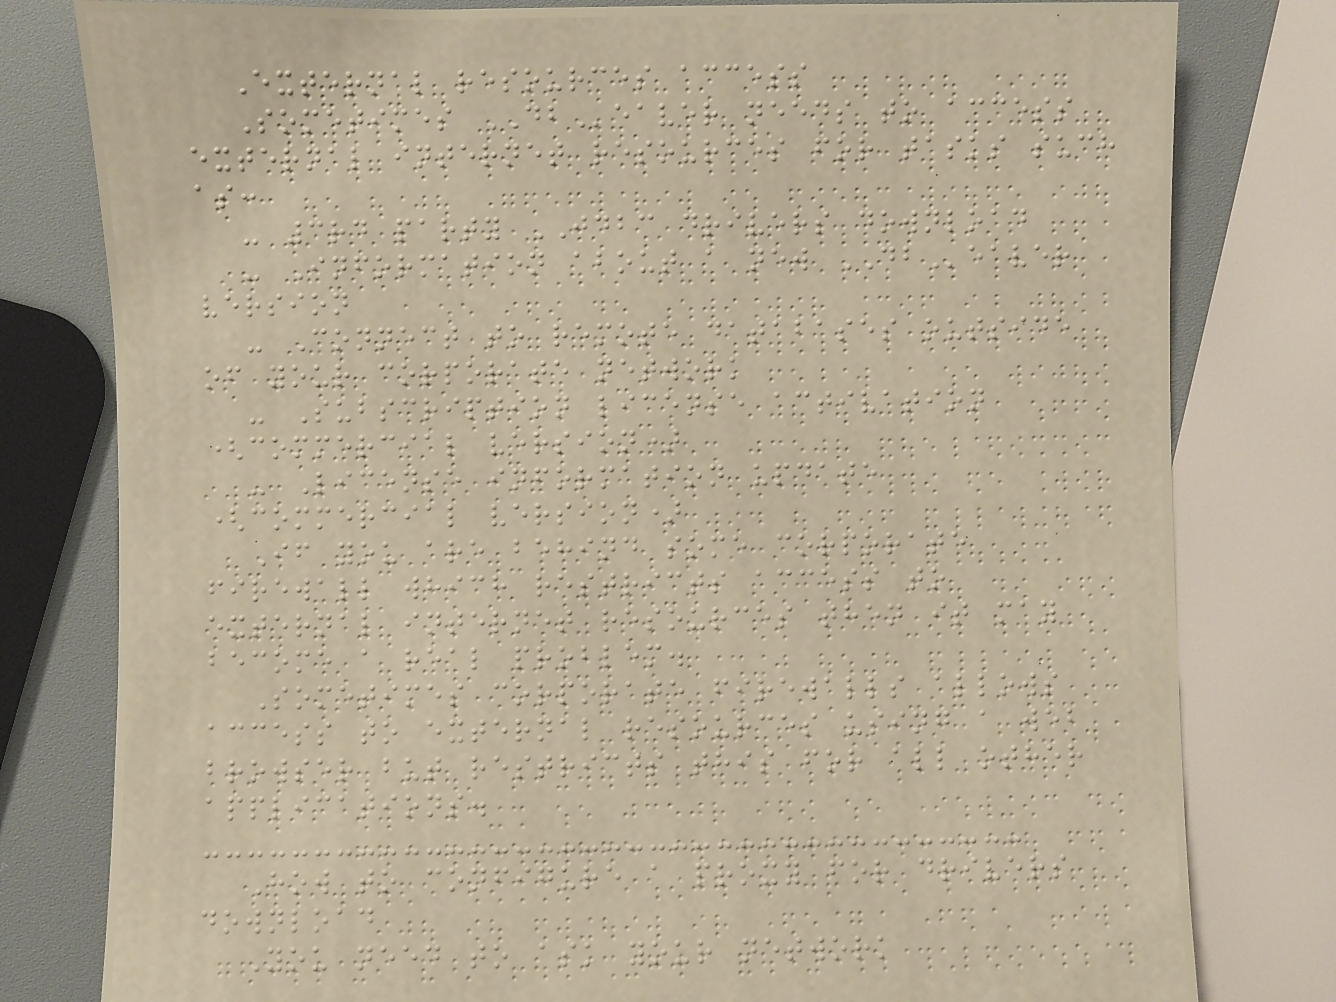External resources access
Sometimes DBeaver needs to access
external internet resources for tasks such
as:
- 3rd party JDBC drivers download
- Information about a new DBeaver
version
- Connect to remote databases outside
of your corporate network
- Subscription license activation
(commercial version)
- License information update
(commercial version)
If you are behind some corporate
firewall which restricts access to
external internet resources then it may
become a real problem.
Sometimes corporate firewalls allows
access to external resources using a web
browser but restricts this for all other
applications.
How to configure a proxy for drivers
download
You need to ask your network
